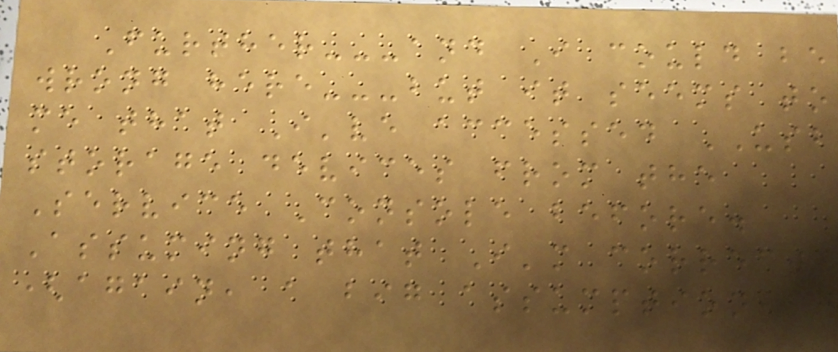Further---and I could be
wrong here---but it seems to
me that I've accessed USB
storage devices from the
Service Console before.
Assuming that I'm correct
(again, a big assumption,
